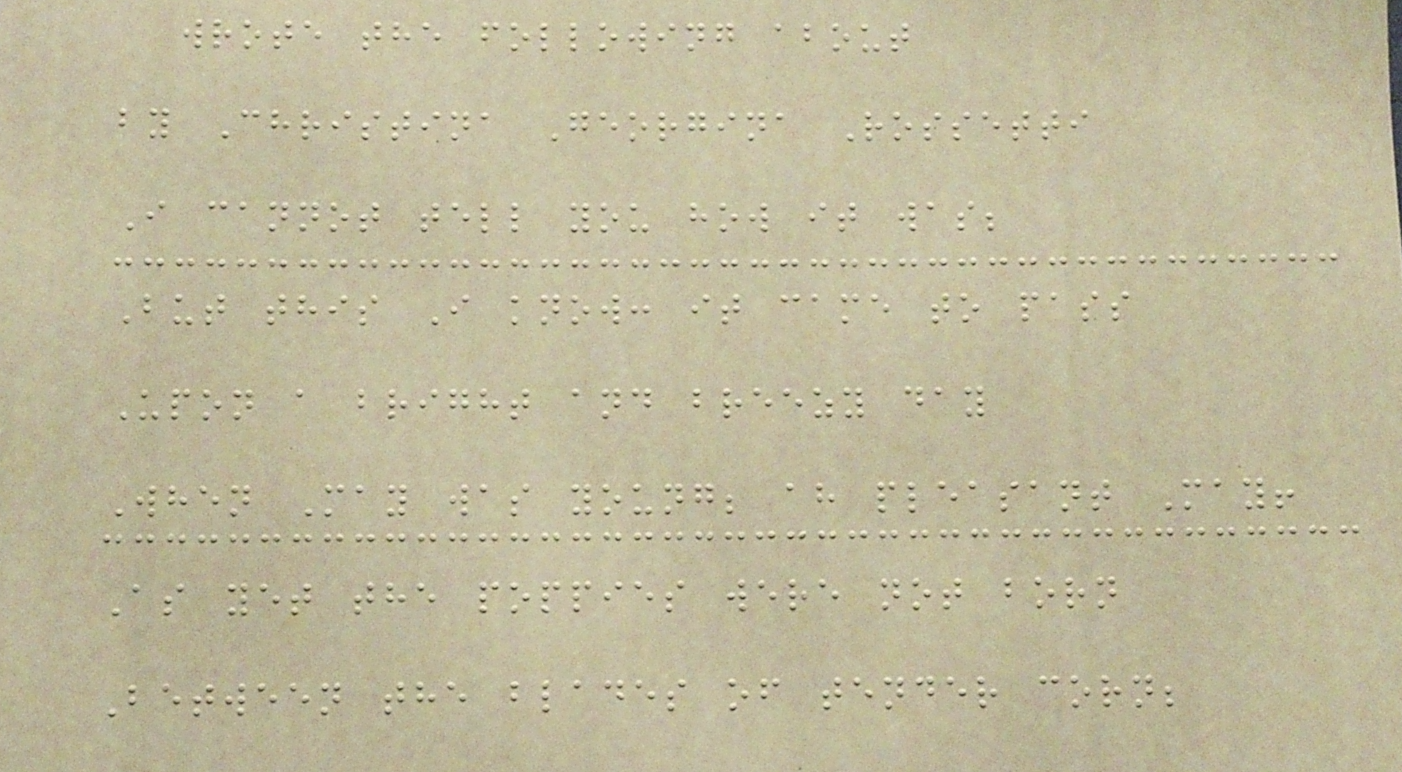wrote the following about
by Christina Georgina Rossetti
I cannot tell you how it was;
But this I know: it came to pass
Upon a bright and breezy day
When May was young; ah pleasant May!
As yet the poppies were not born
Between the blades of tender corn;
